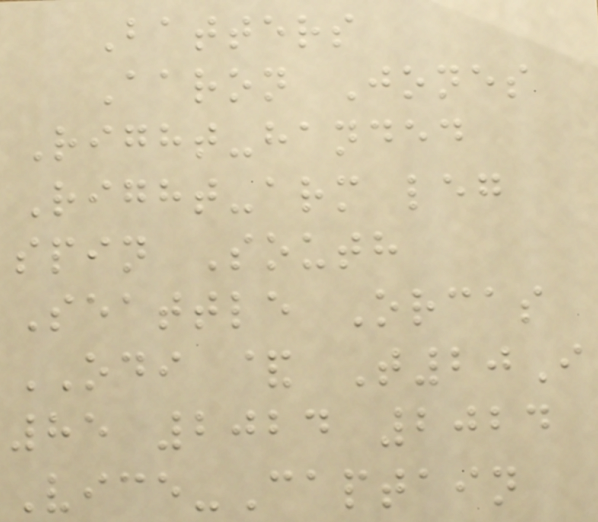Batters
Aaron Jones
Right-handed
Right-arm leg
spin South
Seattle Orcas
ODI & T20I
85 2024 2024
Vice-Captain
